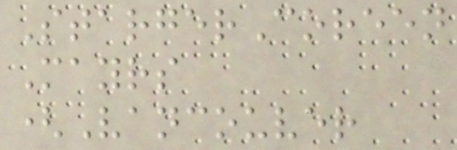StargerCoreen
Mayrs
(Vancouver
